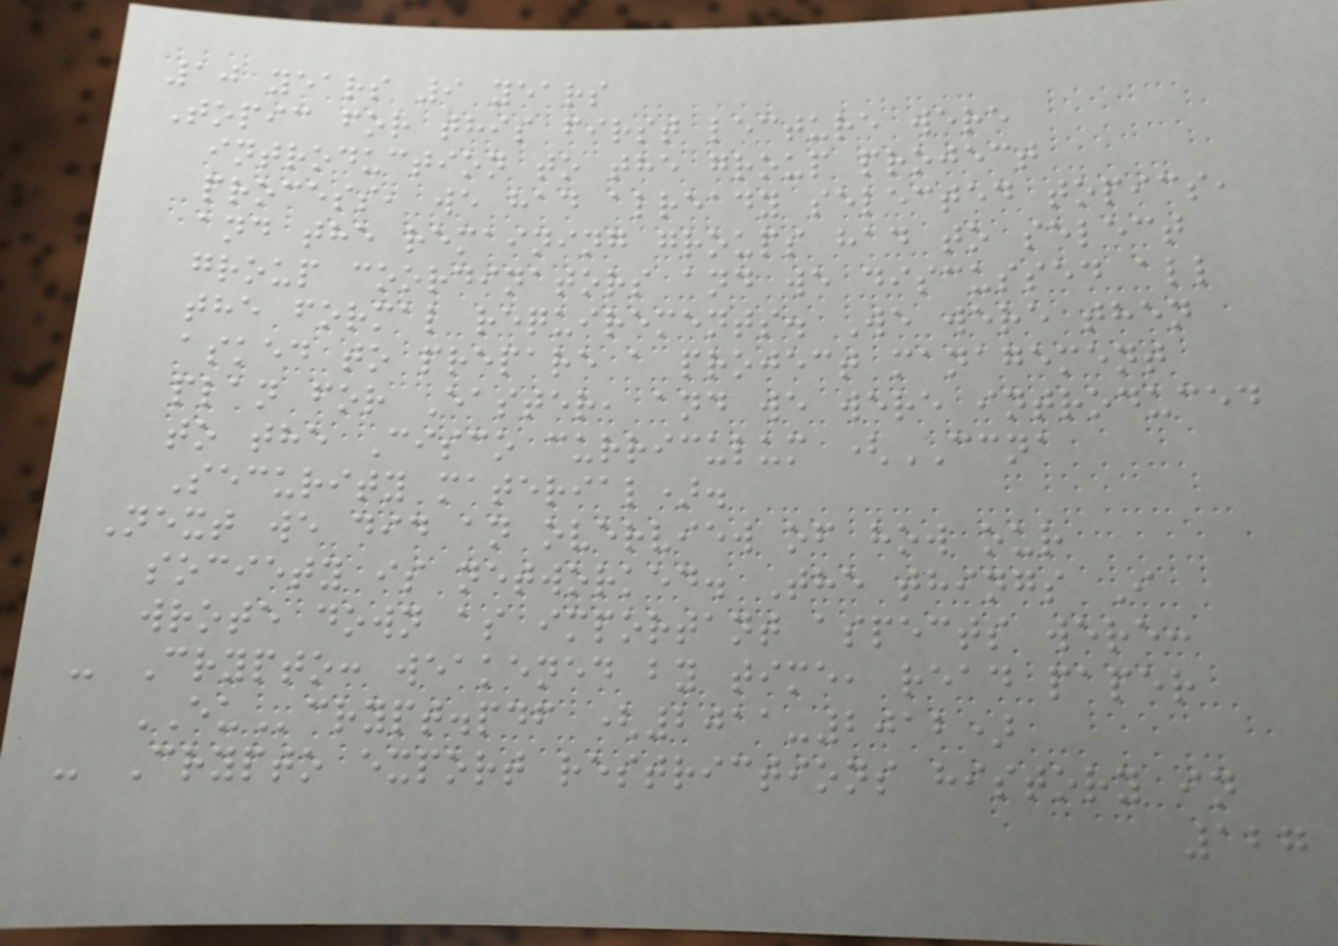10 years 9 years
Topic for this first lecture were
introduction to the group project
process, we had already selected topics,
and the remaining groups had to select
group coordinators and we discussed all
the formal requirements. We were then
asked to prepare a project management
plan for Easter, and we were introduced
to the Cisco curriculum (CCNA
Security material).
Next we did an overview of how our
society is networked. The things I
wrote down as important aspects were:
- Crypto: weakened by time, read paper
EUcrypt.pdf (2011-2012)
- Crypto export restrictions history in
127
